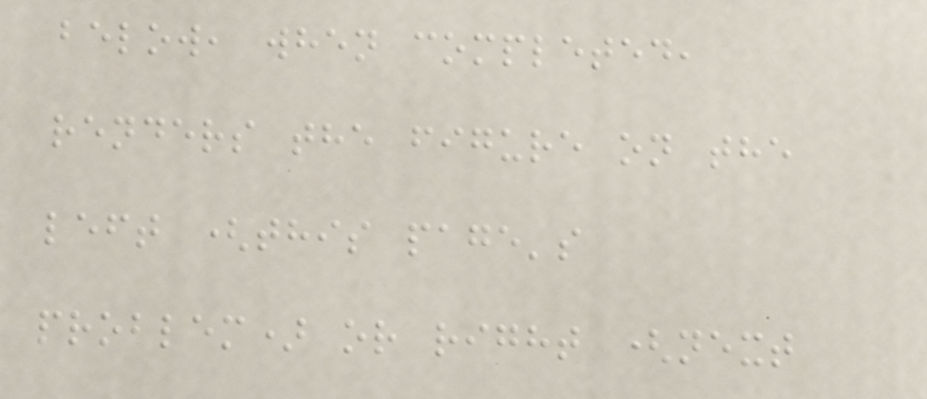below, when completed,
renders the figure on the
left (this page's
problem) or right (next
